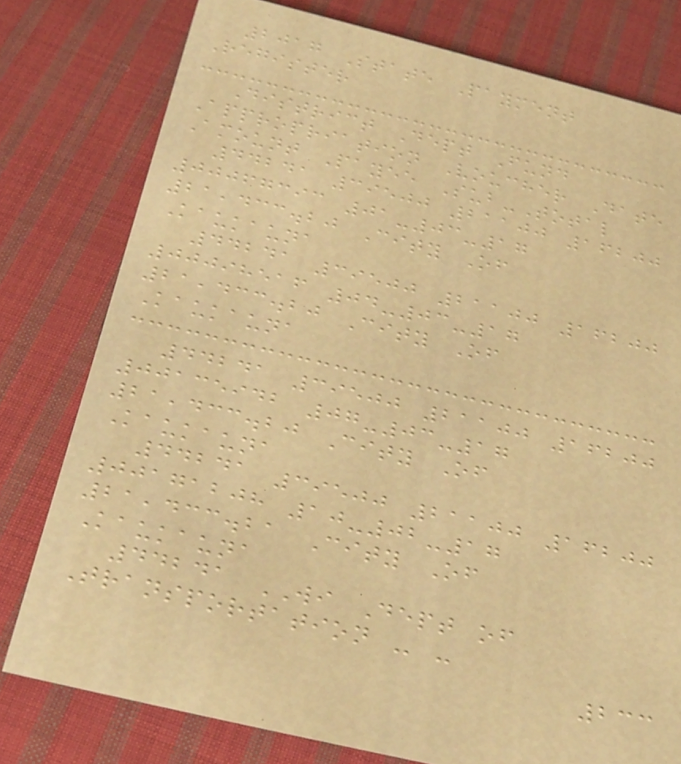2017 State Payment
Register
District Dept Fund
Appropriation Voucher Date
Amount Payee Sub-Total
44241 39500 21100 16200
00067393 01-03-17
21,433.20 City Of
Kaukauna
44241 39500 21100 16200
00098516 04-03-17
21,433.20 City Of
Kaukauna
44241 39500 21100 16200
00135942 07-03-17
21,433.20 City Of
Kaukauna
44241 39500 21100 16200
00171208 10-02-17
21,433.21 City Of
Kaukauna
44241 WI Dept of
Transportation - -
233
